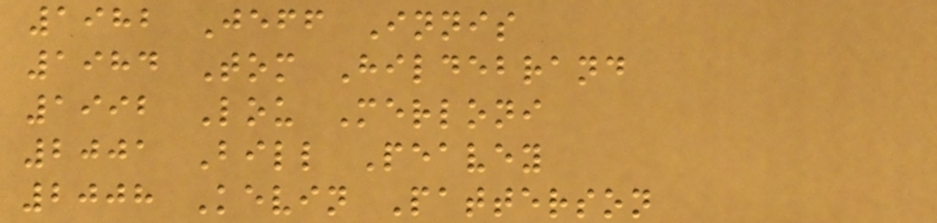1982 Jeff Innis
1984 Tom Hildebrand
1992 Lou Merloni
2001 Bill Peavey
2008 Kevin Patterson
